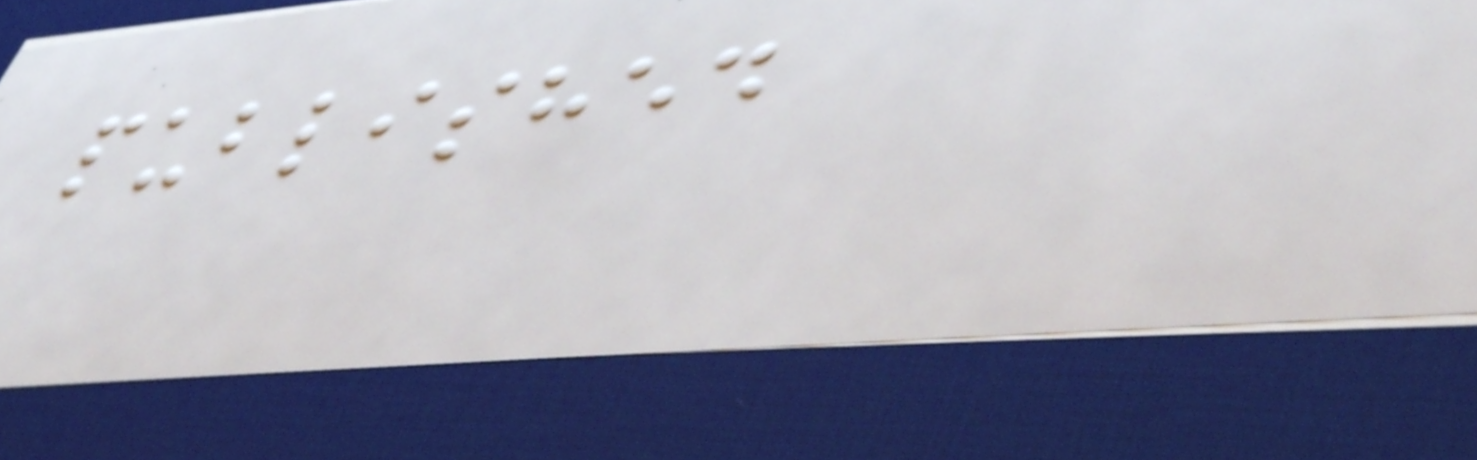published
